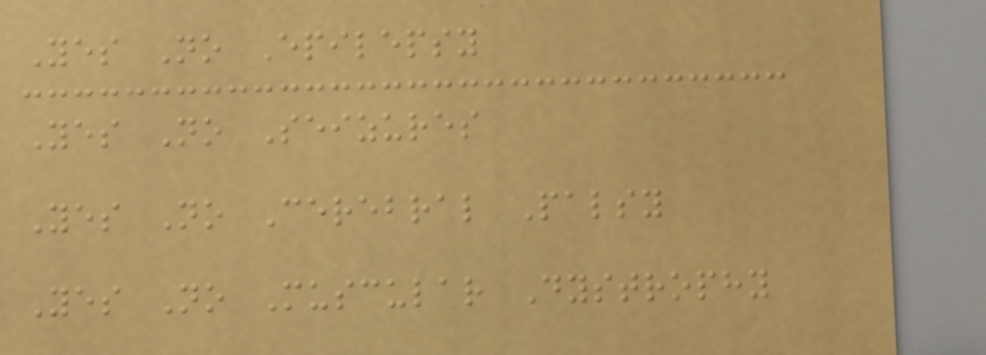Yes No Epilepsy
Yes No Seizures
Yes No Cerebral Palsy
Yes No Muscular Dystrophy
